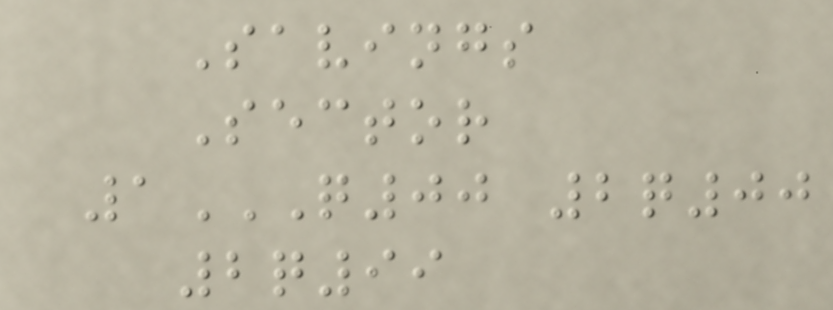Savings
Sector
1Q00 2Q00
2Q99
